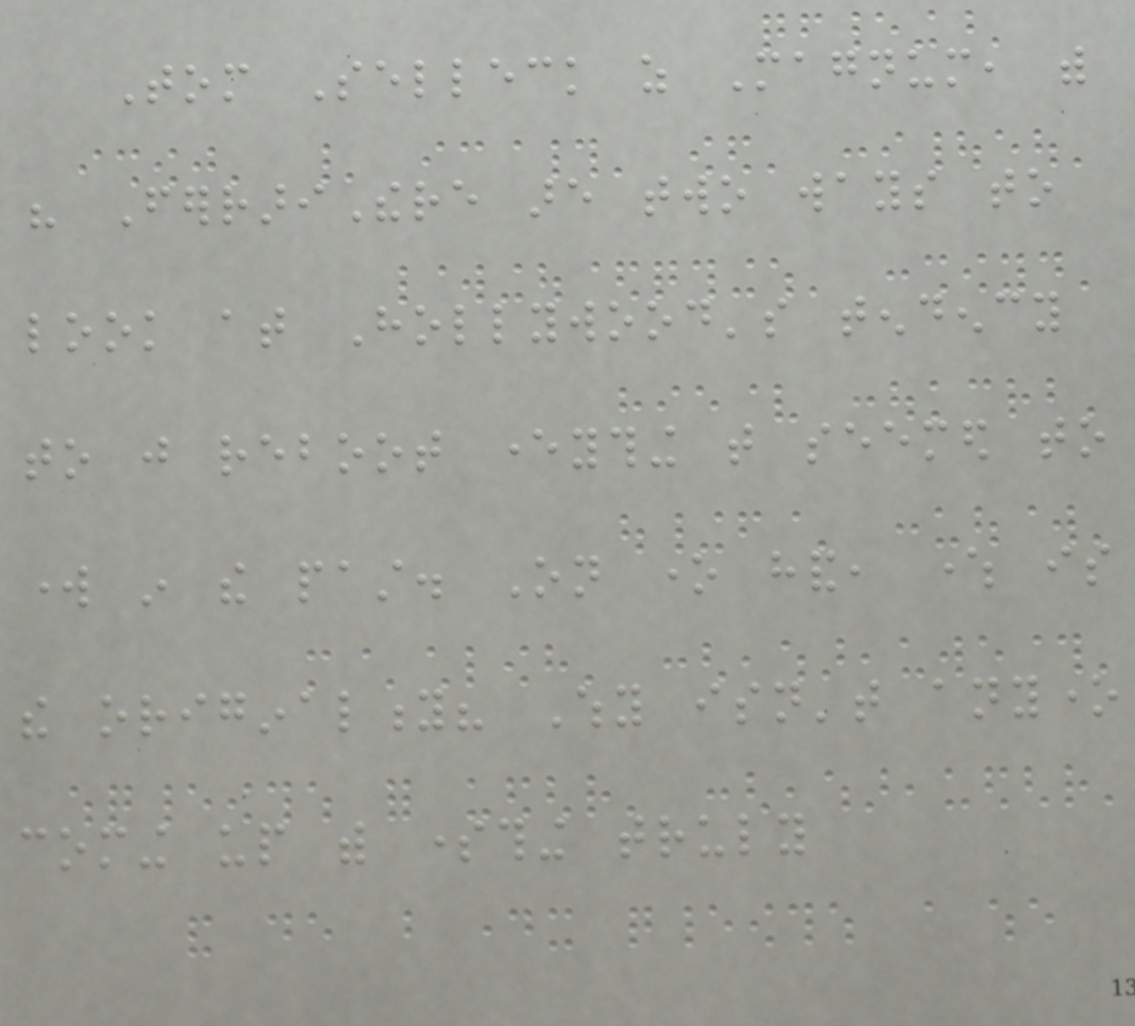Tom Selleck as Magnum, with
his FerrariThere are two ways to
look at Hollywood's tendency
to just reboot everything that seemed to
work in the past. On one hand, where is
the originality? Why isn't anyone
coming up with something truly
